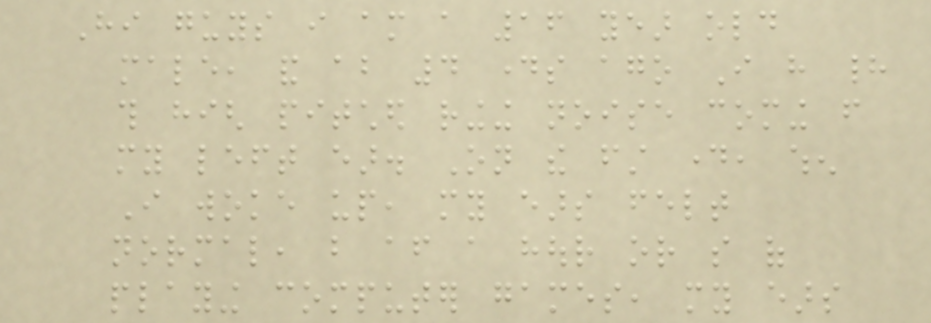Hi guys i am a 16 year old
male, and about 4 days ago I have had
this high pitched ringing noise coming from
my left ear. On the first day, when
I woke up, my ears felt
normal, but after a hour or so of
playing computer games, my ears
